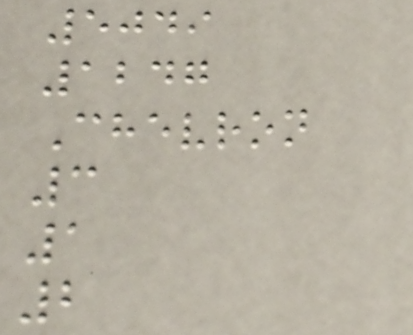5049
1247
Chevron
3
1
2
